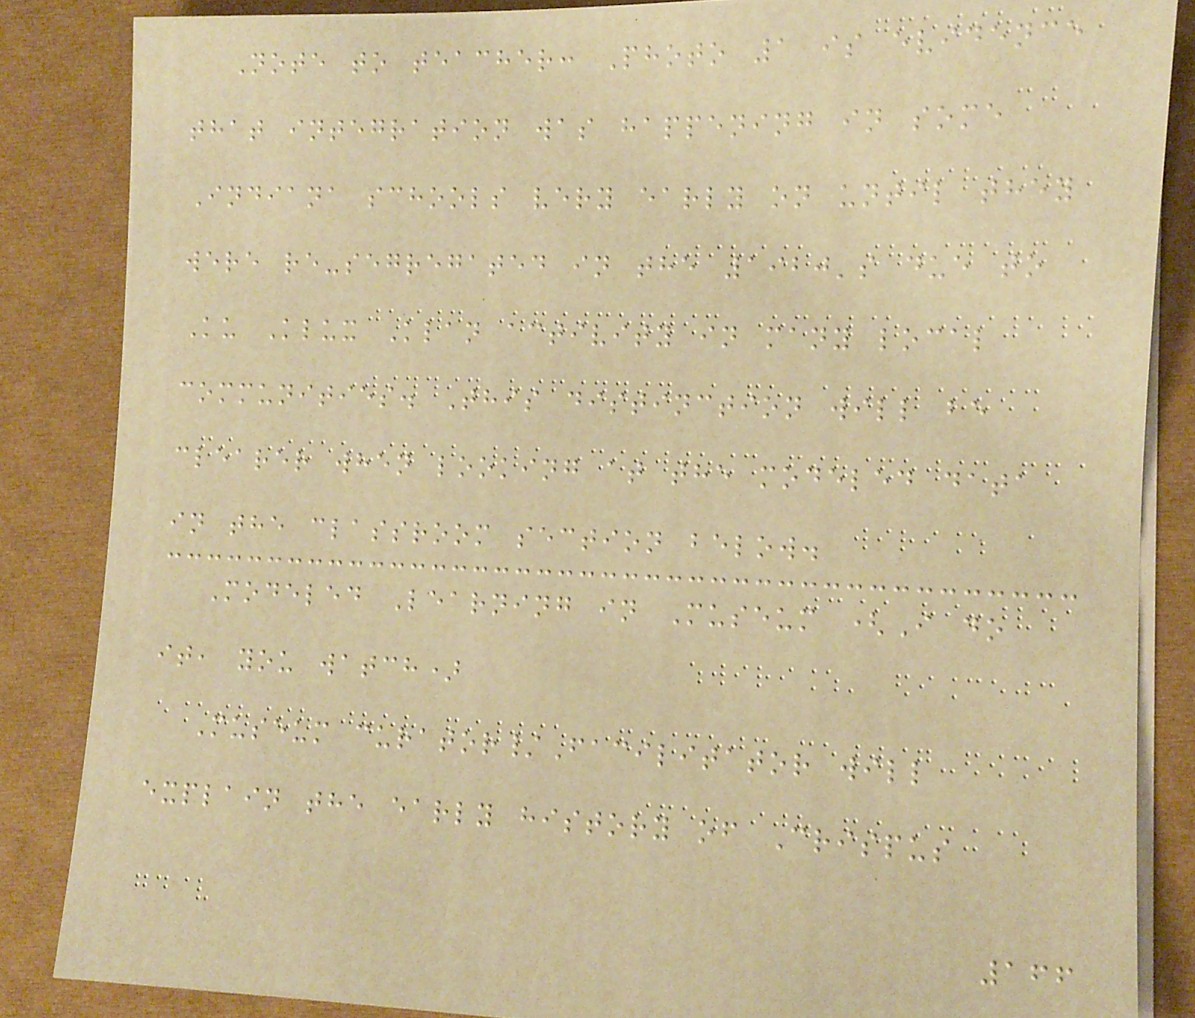Note to teacher: Photo 1 is evidence
that integration was happening in some
Indiana schools very early on until they
were re-segregated in the 1920's due to
Ku Klux Klan activity in many local
communities. This distinction will be
clearer when looking at the modeled data
in the classroom section below.
Modeled Learning in Museum (I do
it, you watch)
Museum curator/Facilitator will
explain the early history of Crispus
166
